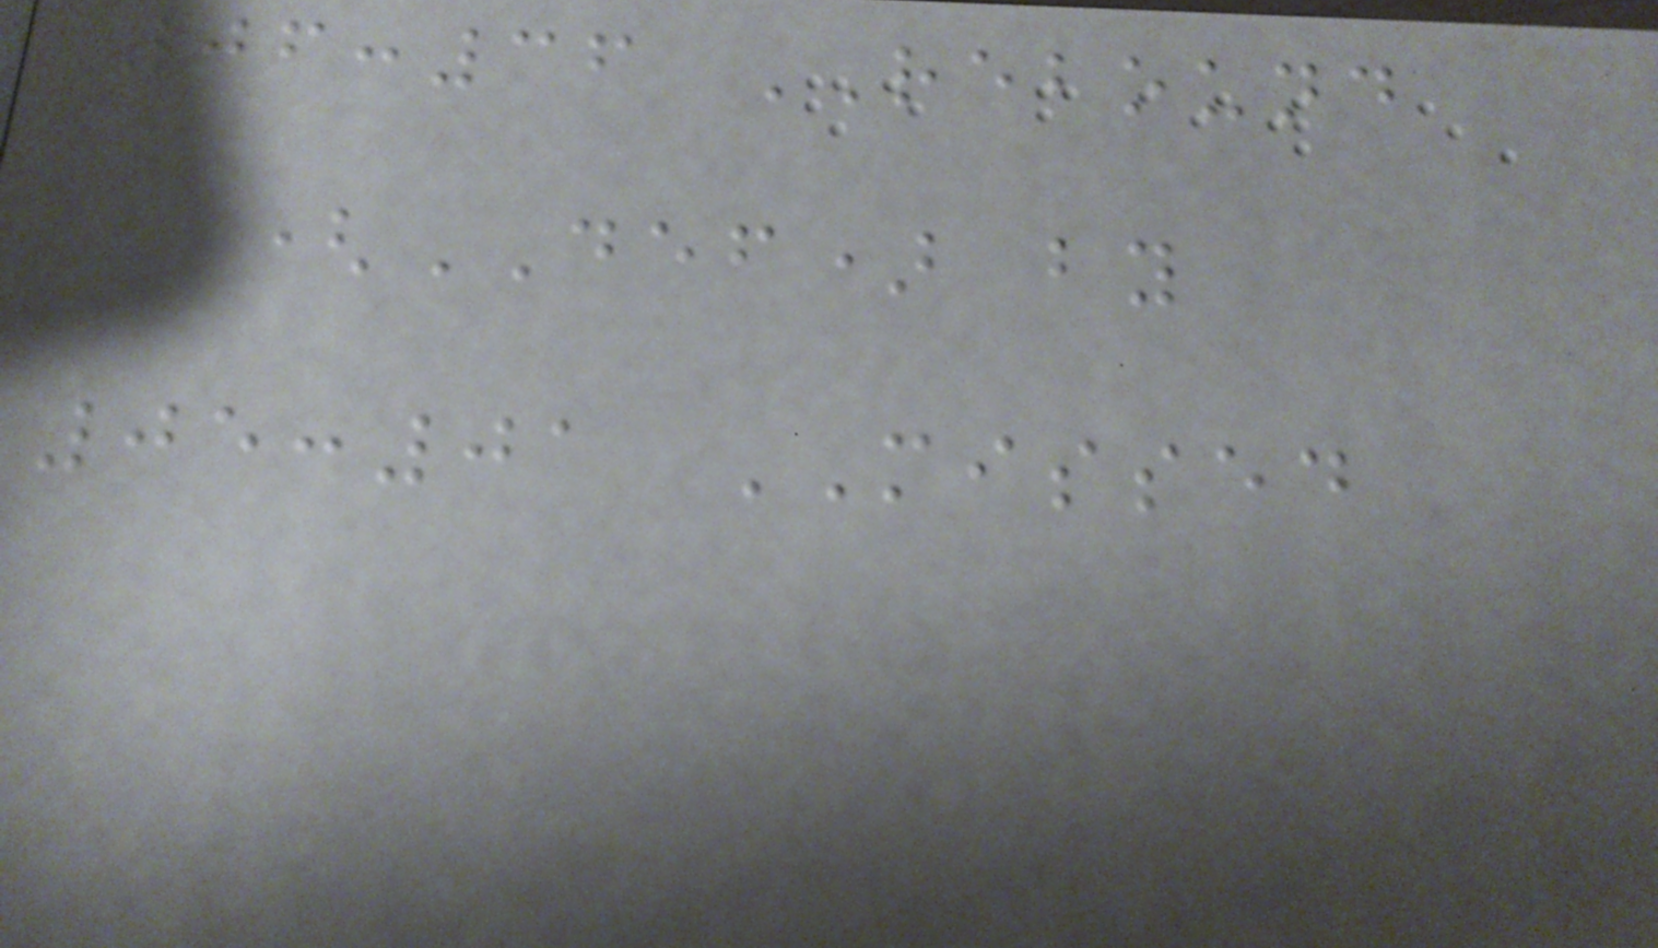06:36 REBOUND
(DEF) by
05:01 MISSED
